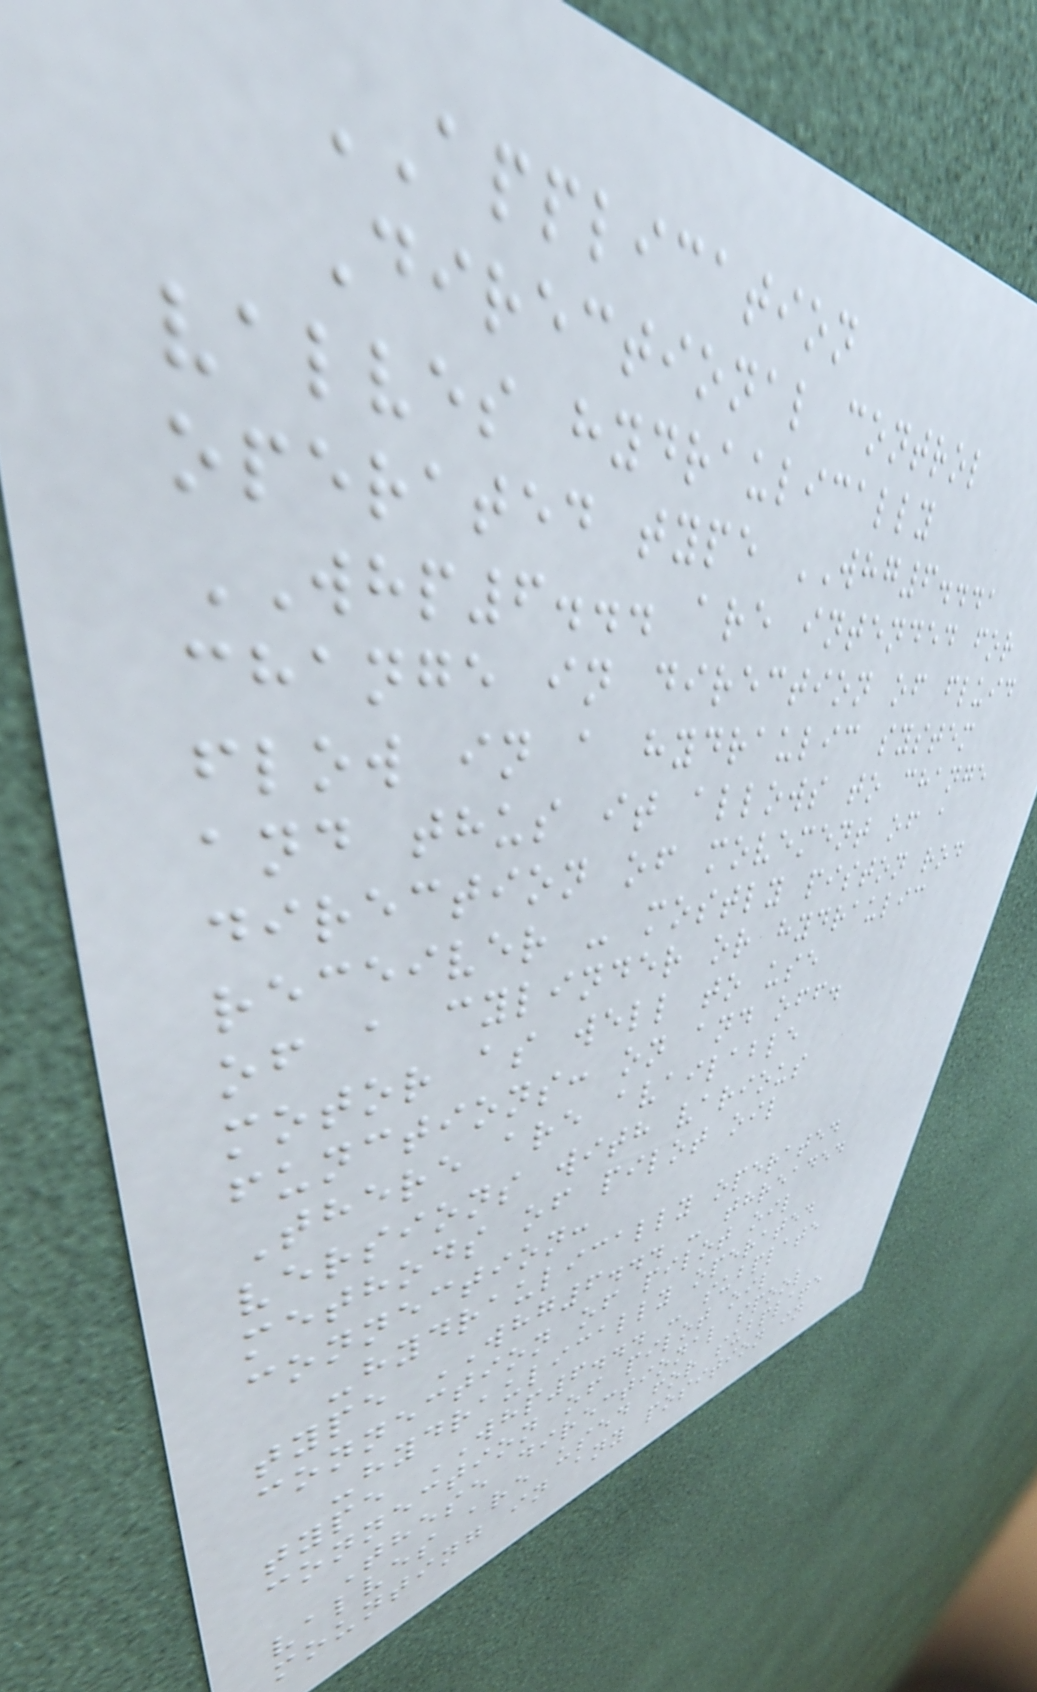APPLICATION
Directional control
valves hydraulically
operated type WHG6...,
WHP6... are intended for
change in direction of fluid
flow in a hydraulic system
and thus it allows to change
direction of movement of a
receiver - mostly piston rod
of a cylinder or hydraulic
motor as well to use
functions: on and off.
There are available
versions with various
methods of pilot oil
connection:
-hydraulically operated
type WHG6... - threaded
connection of pilot oil
-hydraulically operated
type WHP6... - subplate
connection of pilot oil
These directional spool
valves are used for subplate
mounting in any position in
